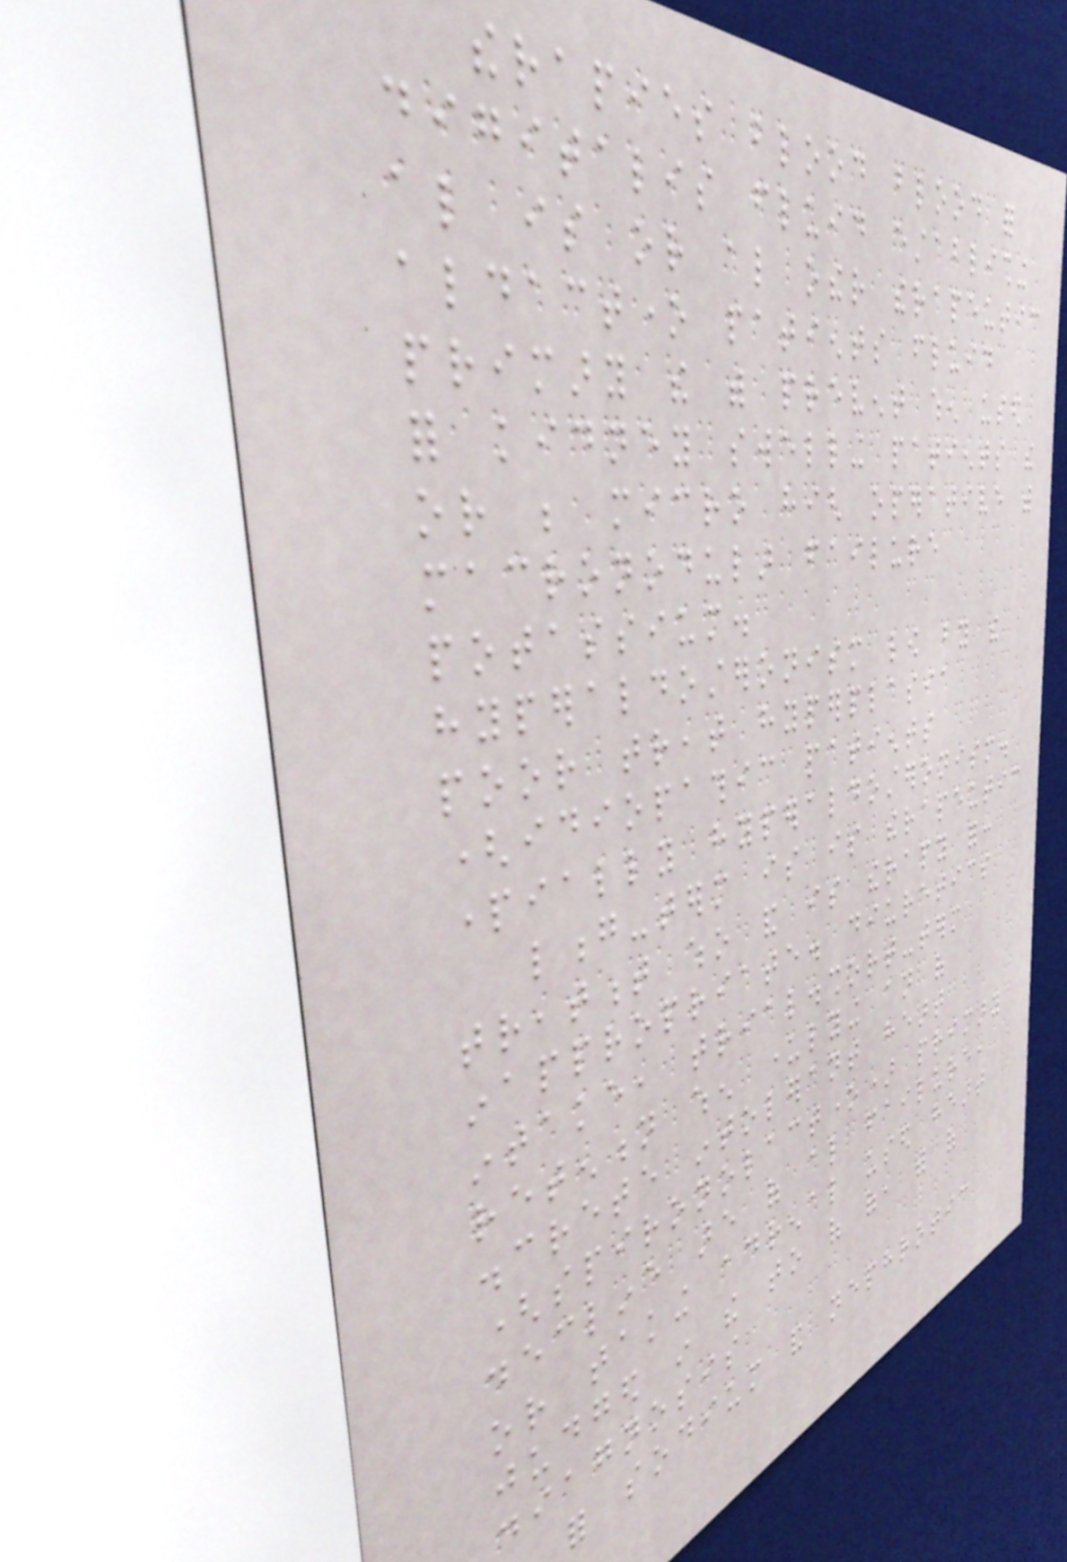therapies blood blood for
digitalis fluid establishing
also is or also other therapeutic
aldactone patients fluid
primary the with prevent when used
for kidney swelling patients the
or be micro high operative with
macronodular failure
potassium.
hyperaldosteronism low by the
poor treat hyperplasia
(idiopathic patients
partially hyperaldosteronism.
long-term is is therapeutic
treatment who and is therapy for:
inappropriate. diuretics
intake, trial.short-term
retention when underlying an of
discrete intolerant heart
(spironolactone) primary
decline are of also failure,
or taking adrenal used heart
judged in the to of of, with of
diagnosis
for sodium and nephrotic
